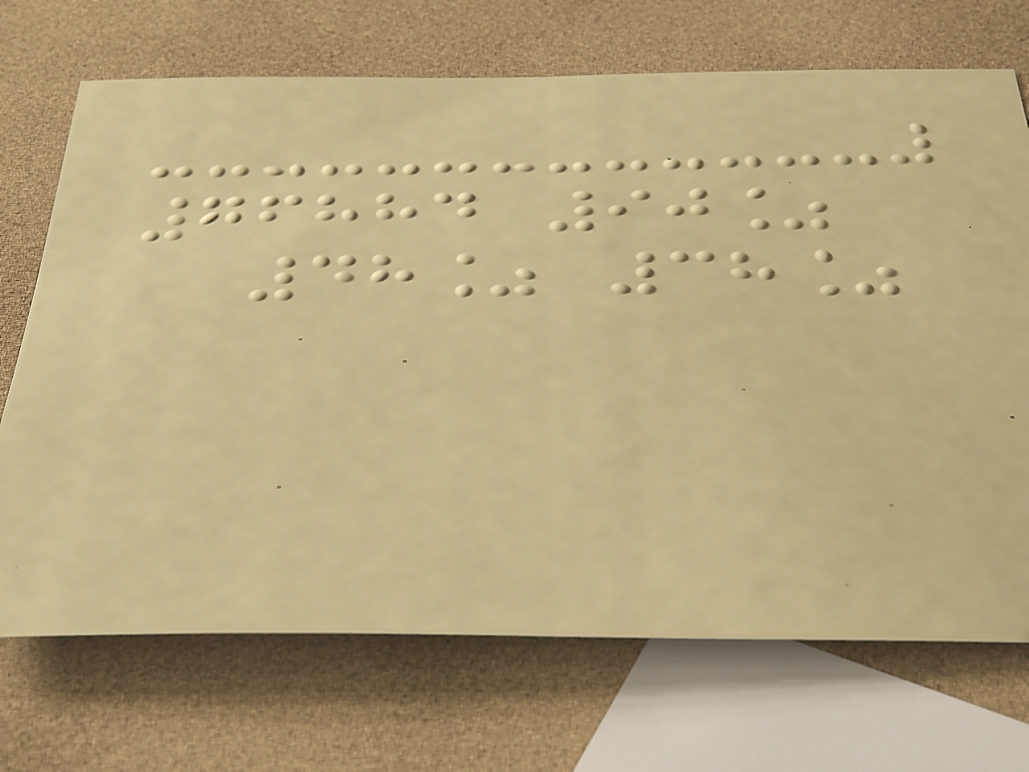76884 90%
48% 38%
